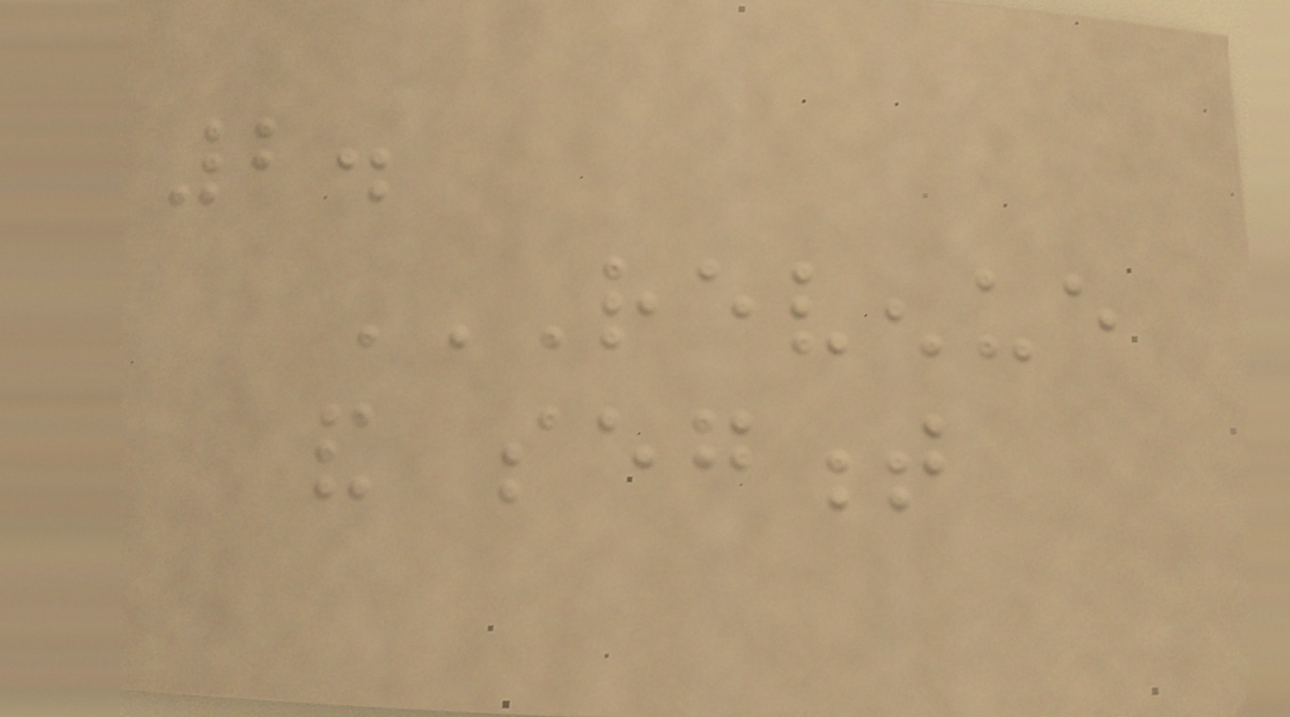2.
REVENUE
AND SEGMENT
